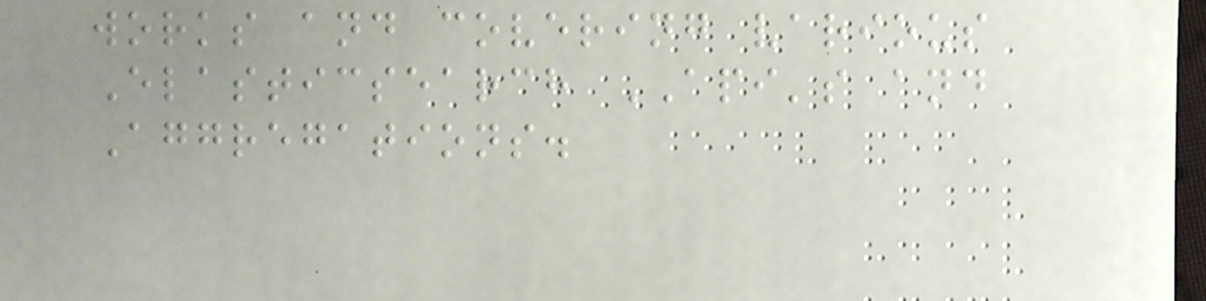works and covering various
Elasticsearch API's and
Aggregations.
